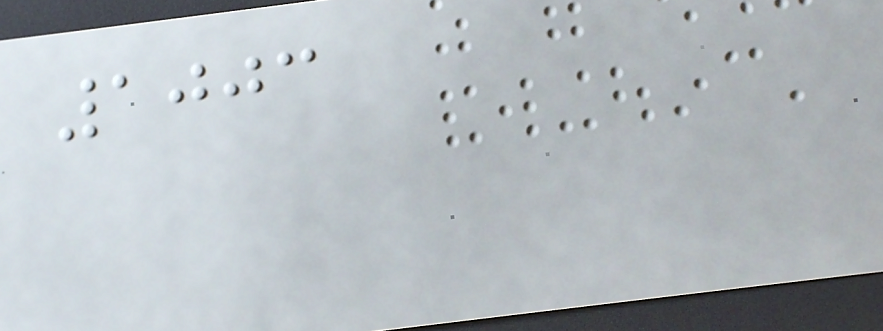1003
